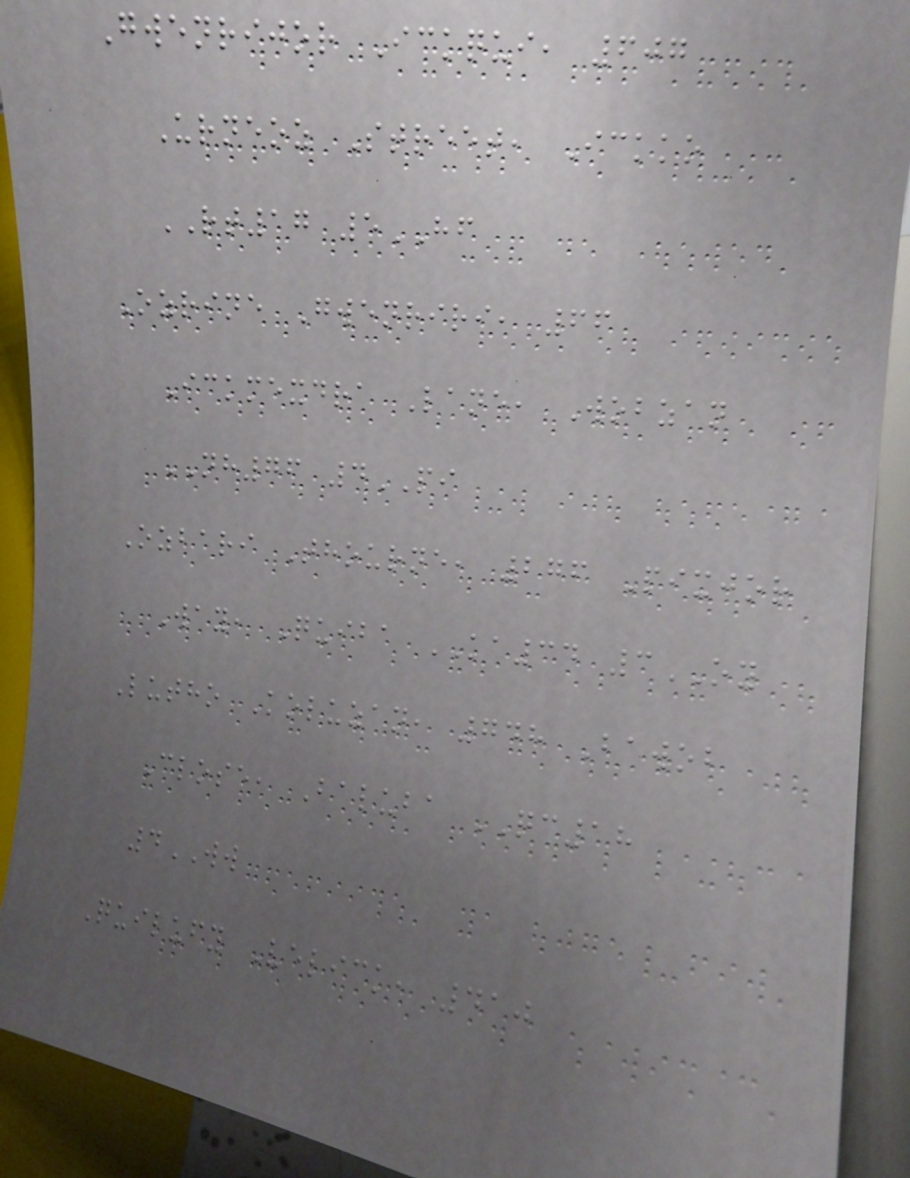Gwenrijor Ickqui, 607
Urneoz Street, Ickko
RT17 5HF
Ozrine Gwenriri, 66
Ickmexdra Lane, Wobzan
NH76 4PI
Ozbari Thourne, 276 Pixjor
Way, Quiba KA34 3OY
Lutho Koluzan, 748 Bawob
Close, Baluba QC18
4WW
Quilufy Velick, 410
